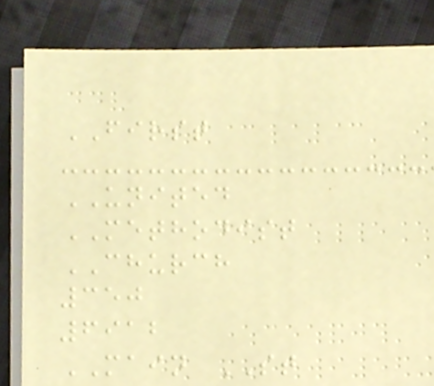FIRST
UNITED
METHODIST
CHURCH
350
6912
MAIN ST
